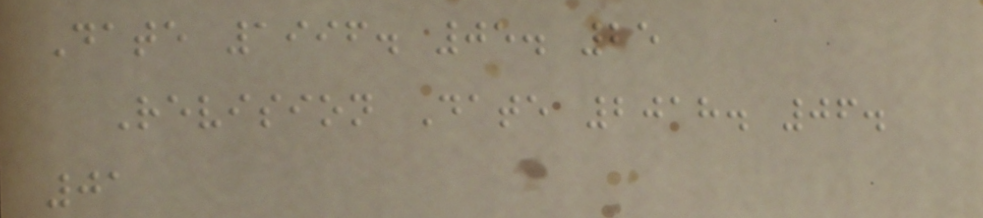Date 1996. 05. 25
Revision Date 2018. 06.
01
